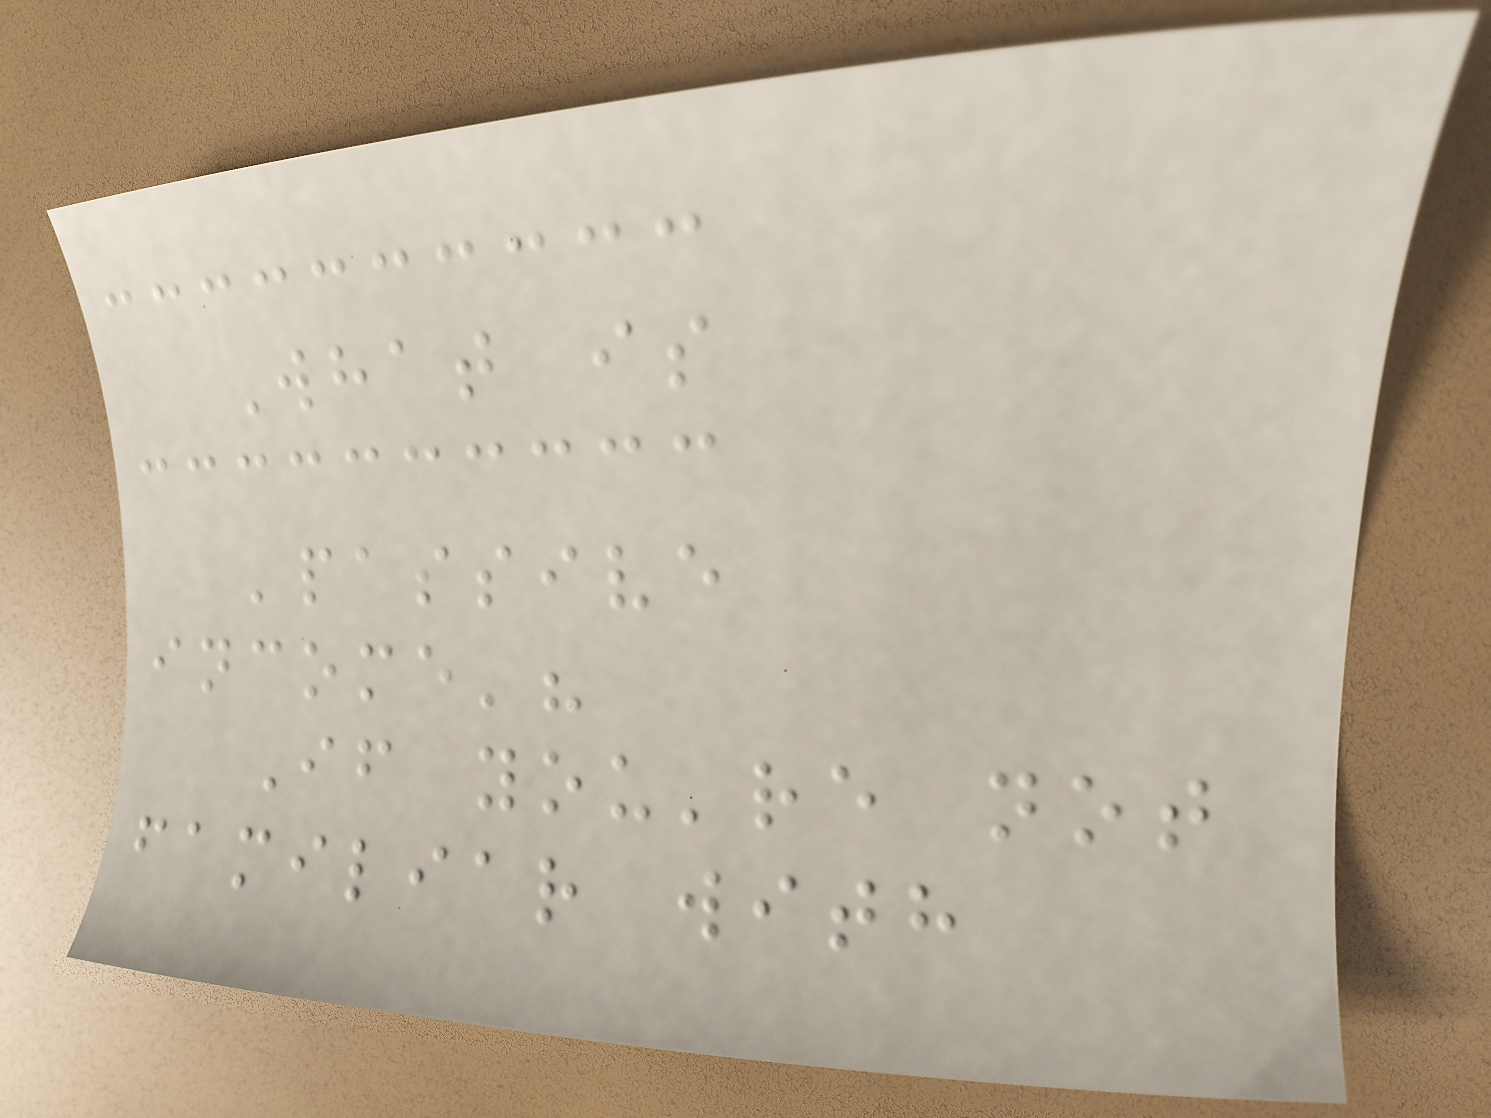What is
'passive
income'?
If you're not
familiar with
